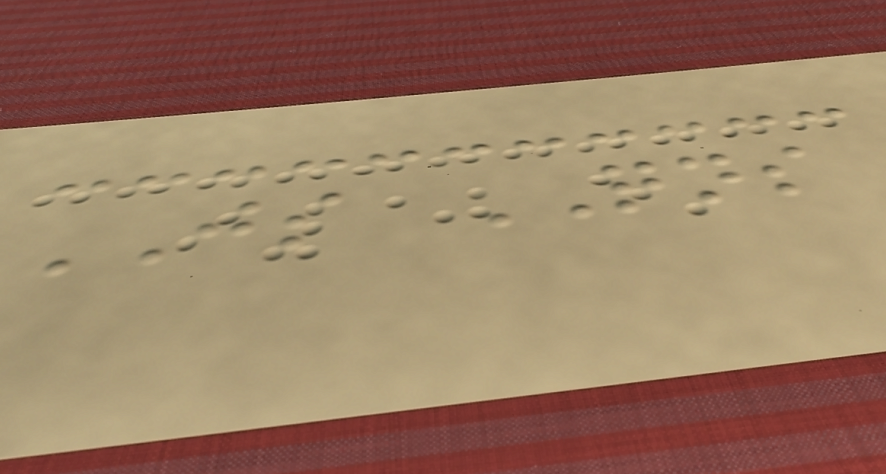JS QNS
